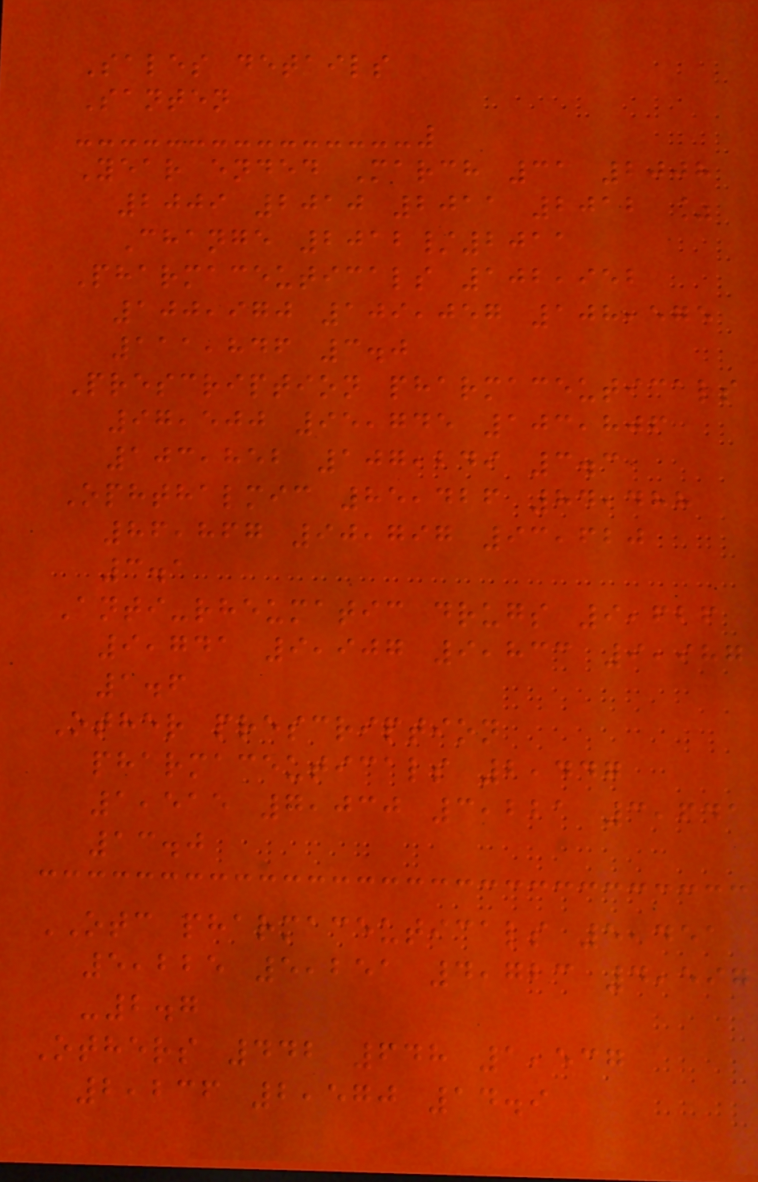Sales details
Santen
Year ended March 31 2008
2009 2010 2011 2012 %
Change 2012/2011
Pharmaceuticals 102,952
100,970 109,057 108,575
111,846 3.0
Prescription pharmaceuticals
97,500 95,745 103,806
103,852 107,249 3.3
Ophthalmic 85,426 84,488
86,867 90,797 93,620
3.1
Anti-rheumatic drugs 9,626
9,741 9,907 9,833 9,987
1.6
Other prescription
pharmaceuticals 2,447
1,515 7,030 3,221 3,641
13.0
OTC pharmaceuticals 5,451
5,225 5,251 4,723 4,597
-2.7
Others 442 648 1,537
2,236 2,570 14.9
